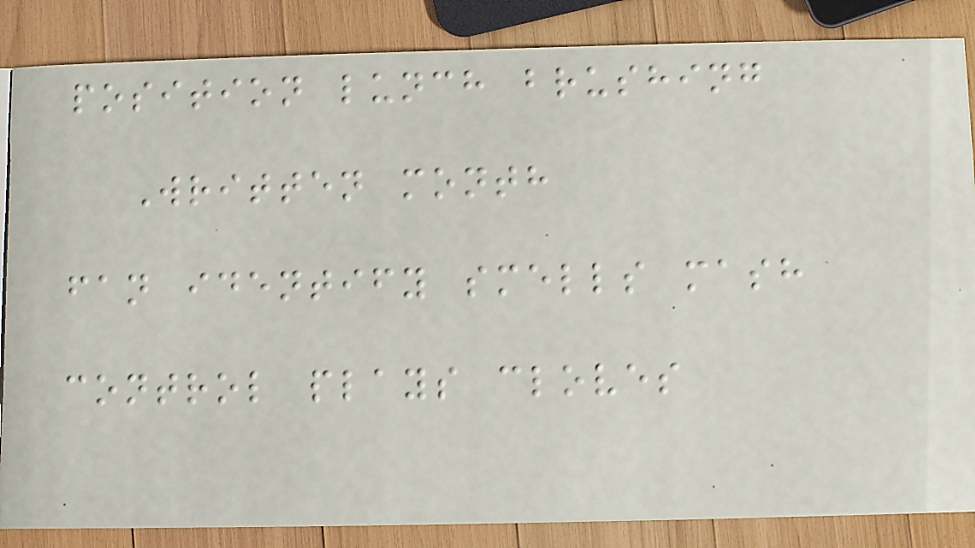position lunch brushing
Written month
fan identify smells mash
control plays cloves
